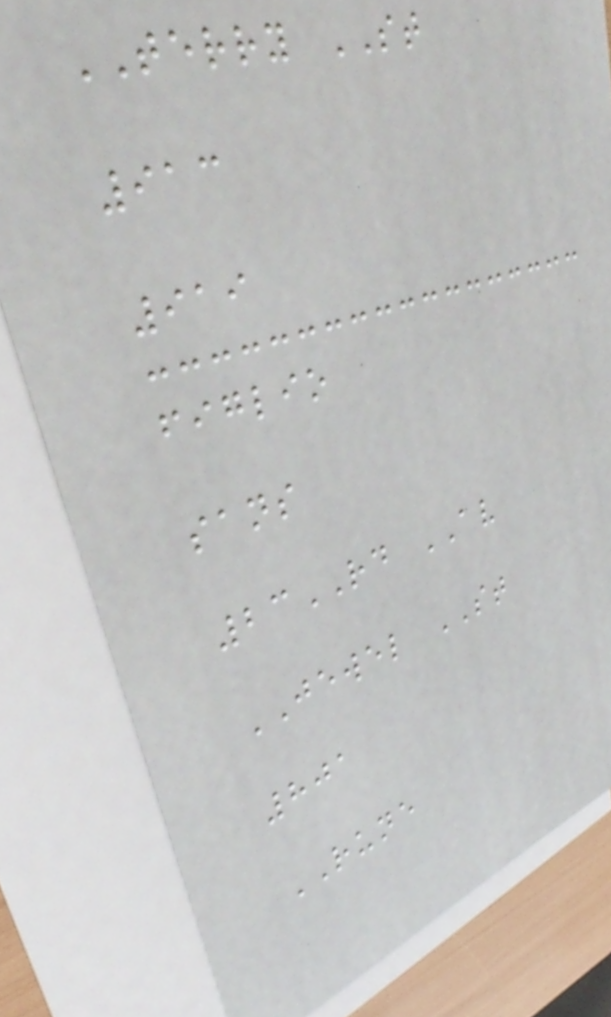TERRY ST
913
919
figlio
sans
23RD AV
JEWEL ST
801
RUNE
